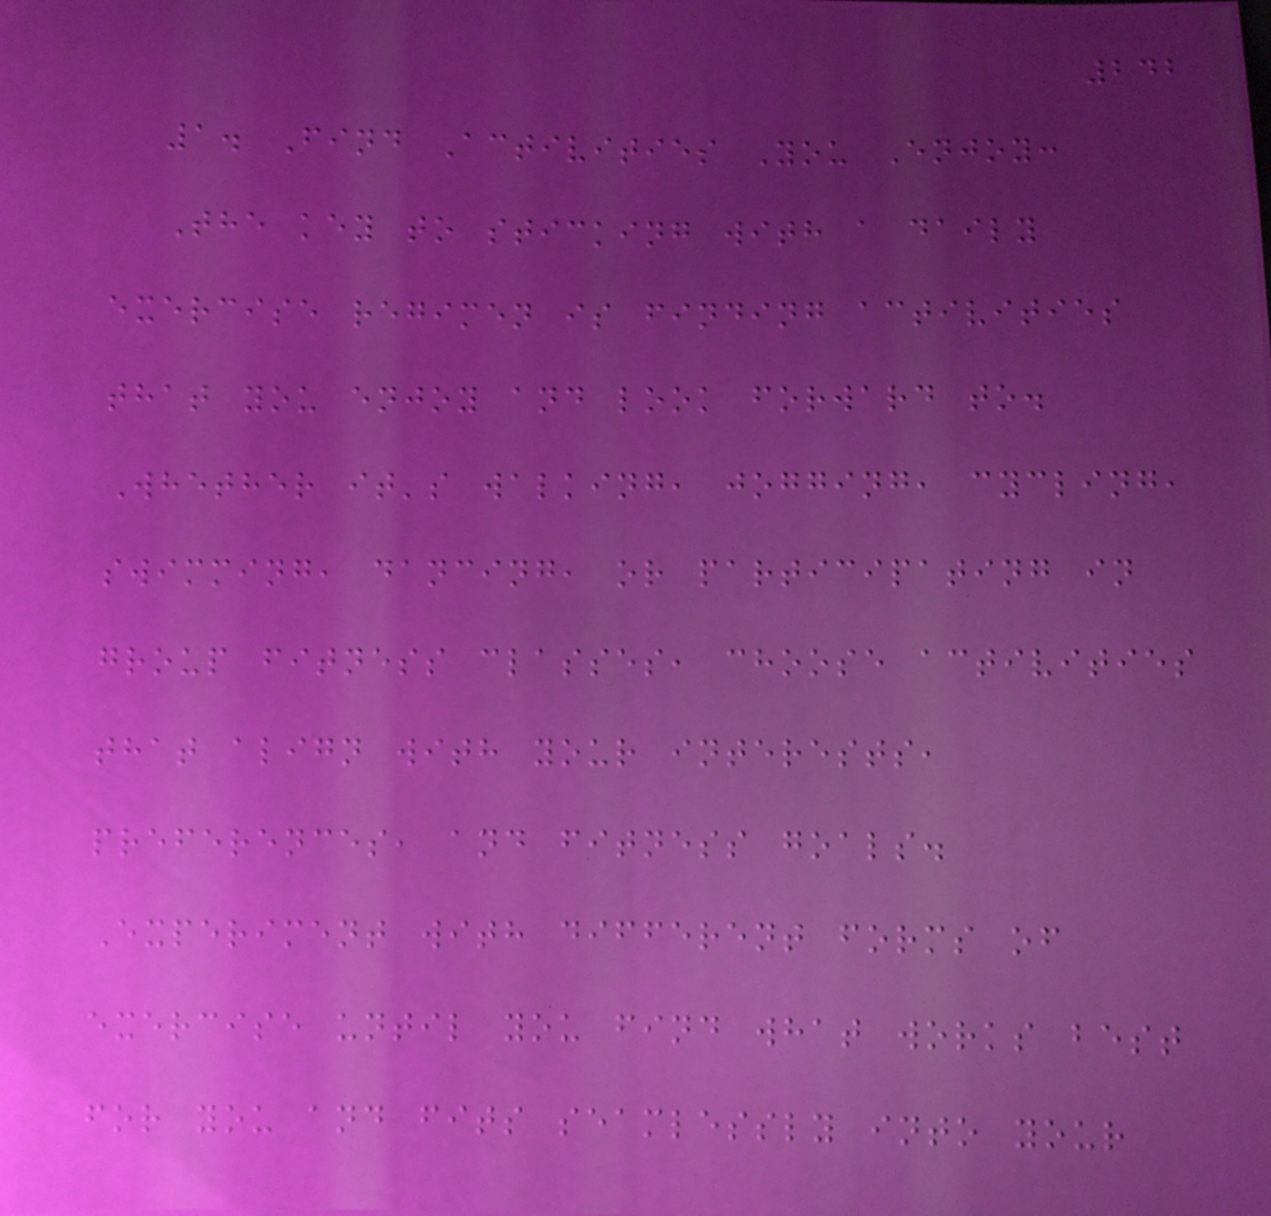242
1. Find Activities You Enjoy:
The key to sticking with a daily
exercise regimen is finding activities
that you enjoy and look forward to.
Whether it's walking, jogging, cycling,
swimming, dancing, or participating in
group fitness classes, choose activities
that align with your interests,
preferences, and fitness goals.
Experiment with different forms of
exercise until you find what works best
for you and fits seamlessly into your
